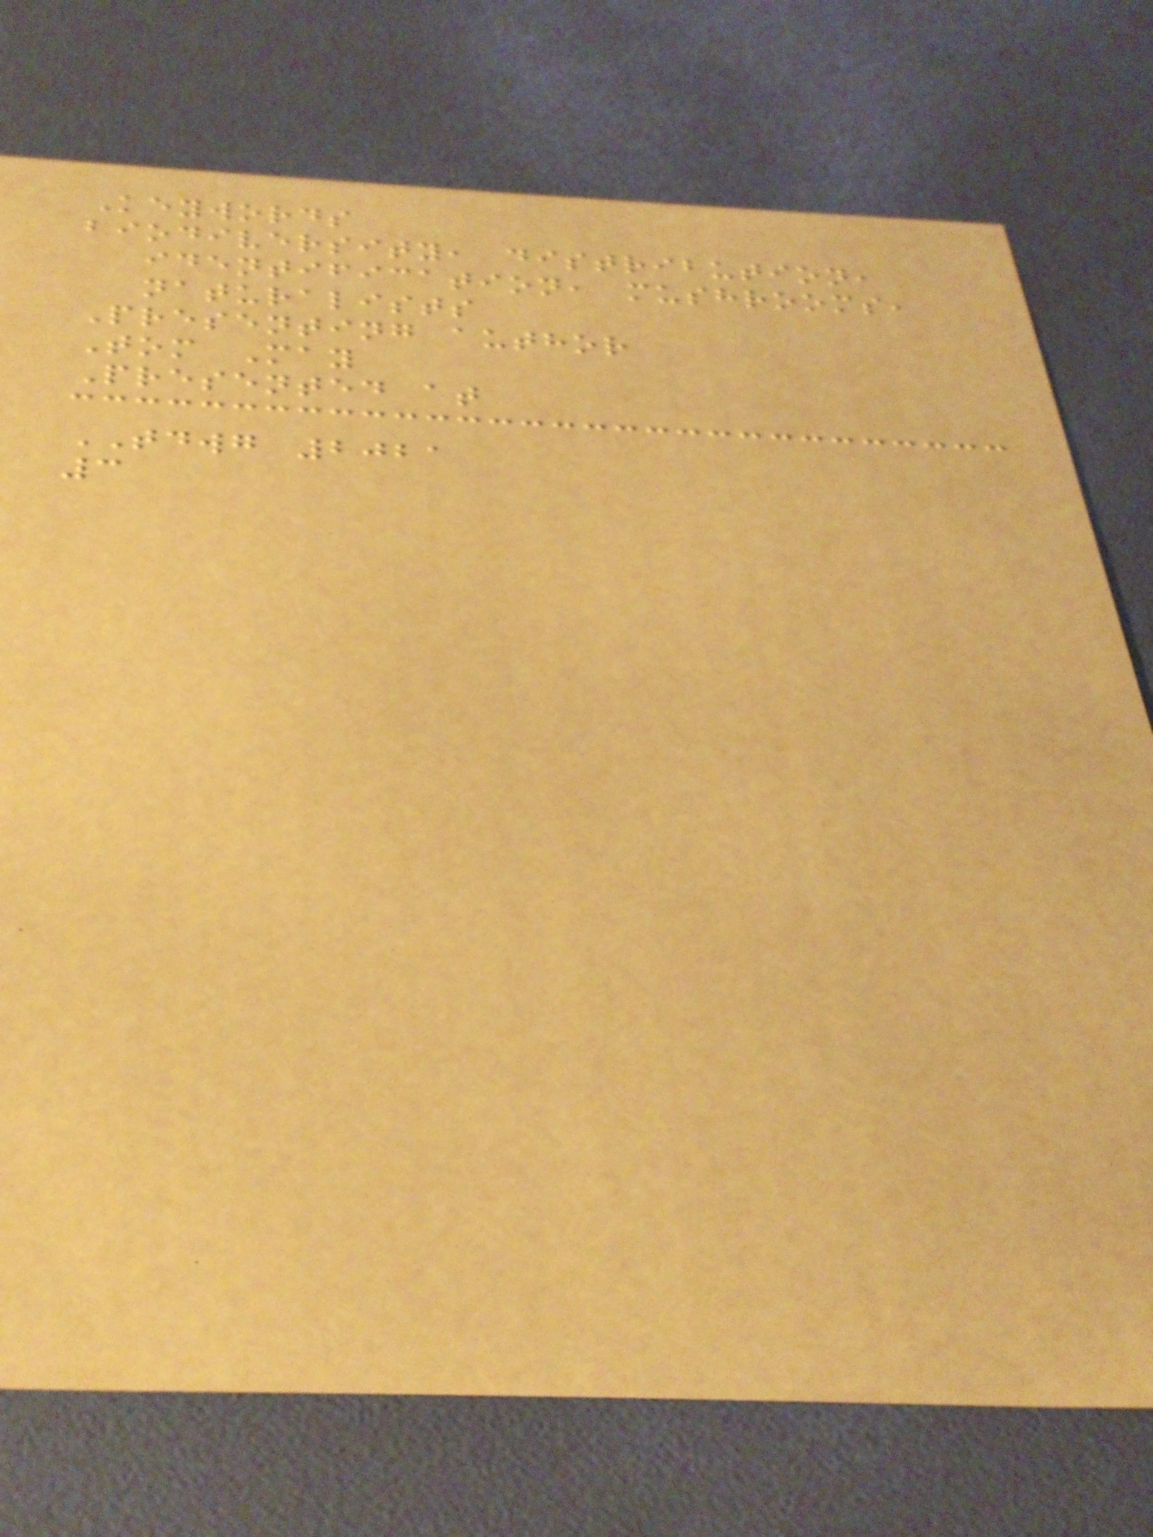Keywords
biodiversity, distribution,
identification, mushrooms,
naturalists
Presenting author
Tom May
Presented at
TDWG 2021
3
